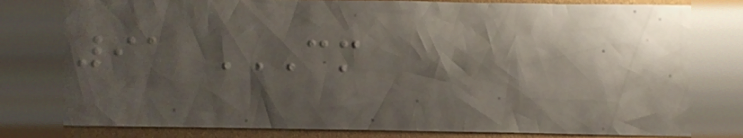91 CM
